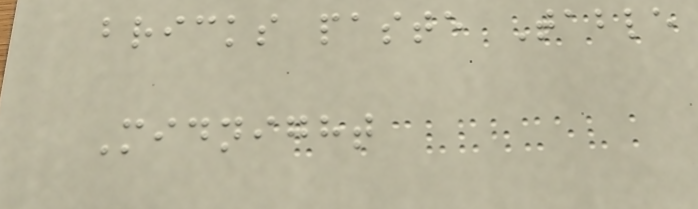bricks paste Table
Midnight
